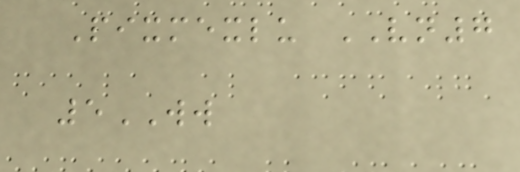Pixmexlu VN7
5WW
